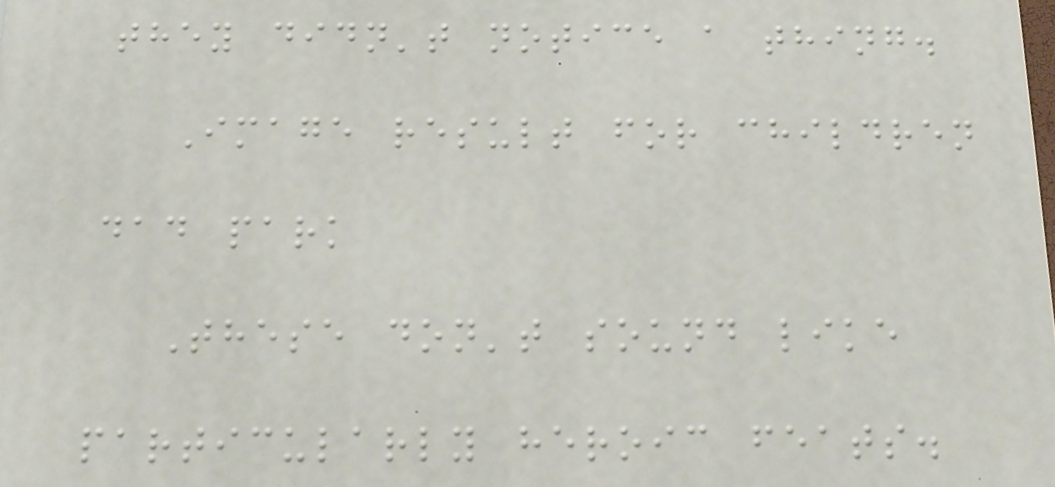they didn't notice a thing.
Image result for children
dad park
These don't sound like
particularly heroic feats.
